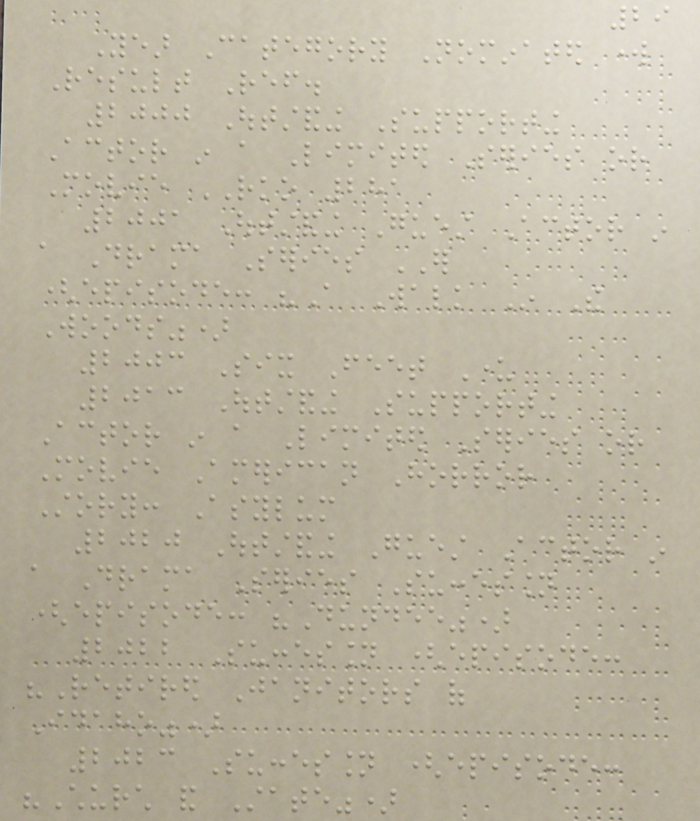29
Year Category Nominated work
Result Ref.
2000 Outstanding Supporting
Actor in a Limited Series or
Movie RKO 281
2001 Outstanding Guest Actor in
a Drama Series ER
(episode: "A Walk In The
Woods")
2003 Six Feet Under
2013 Outstanding Supporting
Actor in a Limited Series or
Movie American Horror
Story: Asylum
2020 Outstanding Guest Actor in
a Drama Series Succession
(episode: "Dundee")
2022 Succession (episode:
"Retired Janitors of
Idaho")
2023 Succession (episode:
"Church and State")
